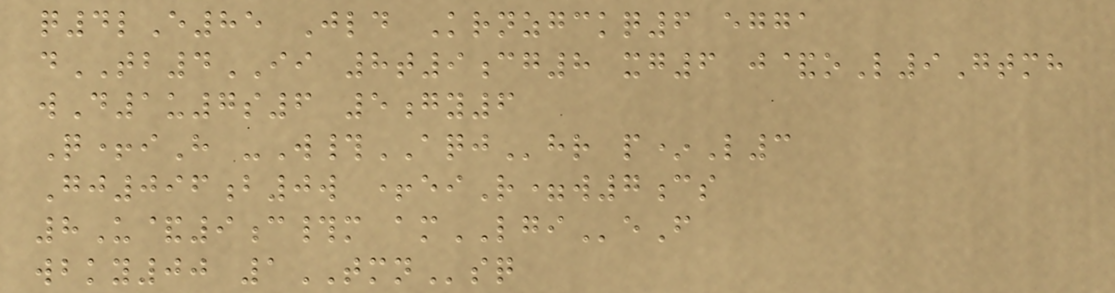q4lE85 Jld Krnzgckq6 egga
dTB4II 8t9cg8 xg6 j&oL9Gtmh
wD1u7s6 5gy6
Q+iH -W#AQJhr p*L3
Gj096b0w +eiR=w7cs
8U&9c#m amLGIeF
wbky00 1TMNsq
